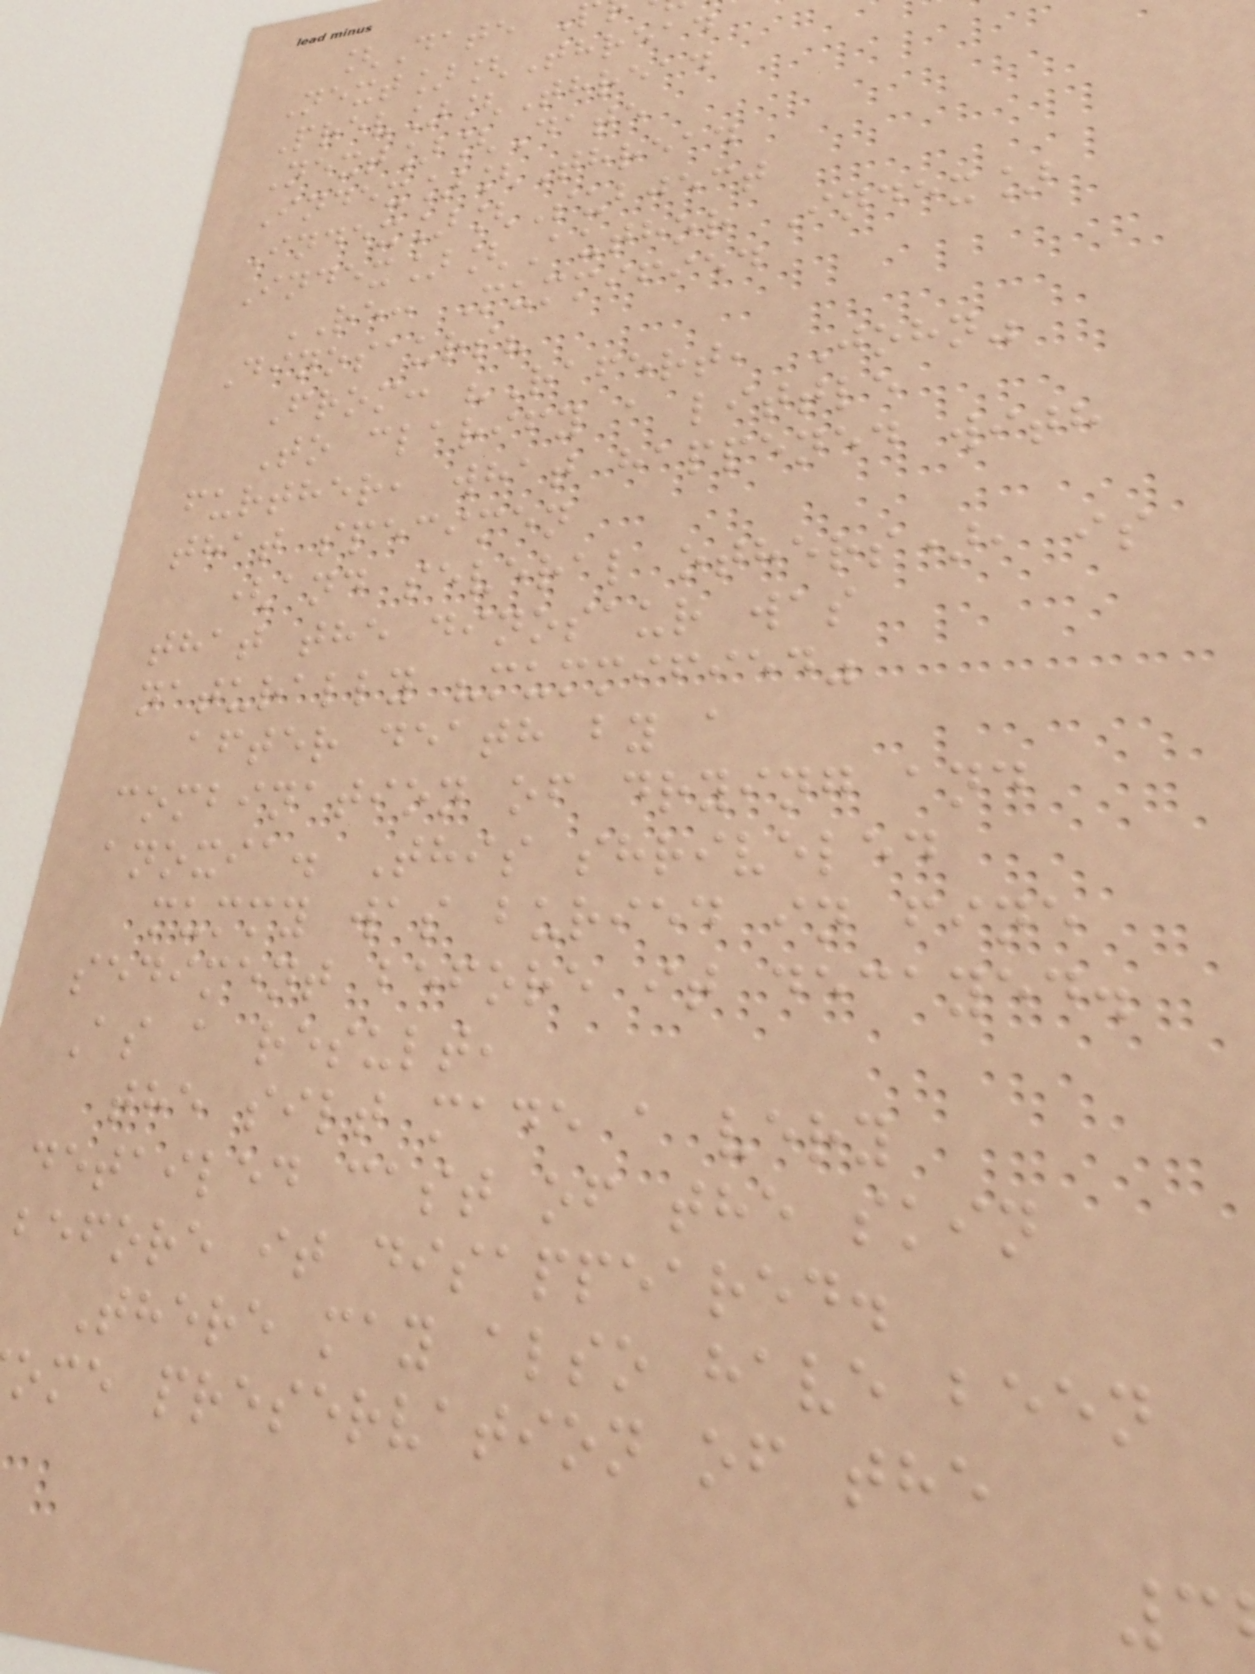[Date
Next][Thread
Prev][Thread
Next][Date
Index][Thread
Index][Subject
Index][Author Index]
RE: Mummified
Dinosaurs?
From: "Rafert, John"
To clarify a little
further, what happened with
that specimen
(and several others), is
that the dinosaur was
naturally "mummified"
after death by a
combination of drying and
anoxia. This shriveled
mummy was buried in fine
sediment before it decayed.
As a result,
the silt made a very
detailed cast of the skin
before it disappeared.
There may also have been
ome preservation of the
